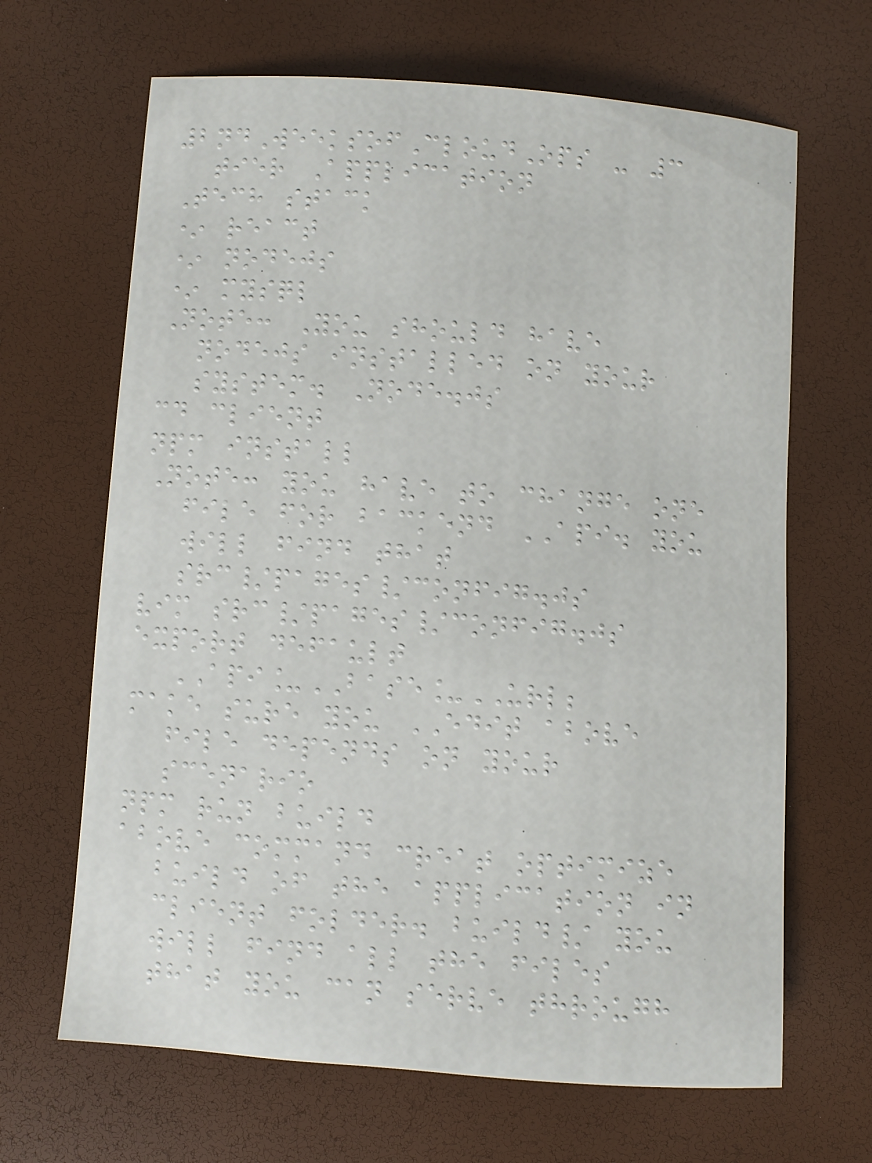2ndWeeksofCloudOps - 3
tier Application
Tech stack
* react
* nodejs
* mysql
Note: You should have
nodejs installed on your
system. Node.js
cd client
npm install
Note: you have to change one
file for backend API. you
will find that
src/pages/config.js
vim src/pages/config.js
export default
API_BASE_URL;
make sure you EDIT above
file depends on your
scenario
npm run build
above command creat optimize
build of the application in
client folder. build/ you
will find all the files
that you can serve through
